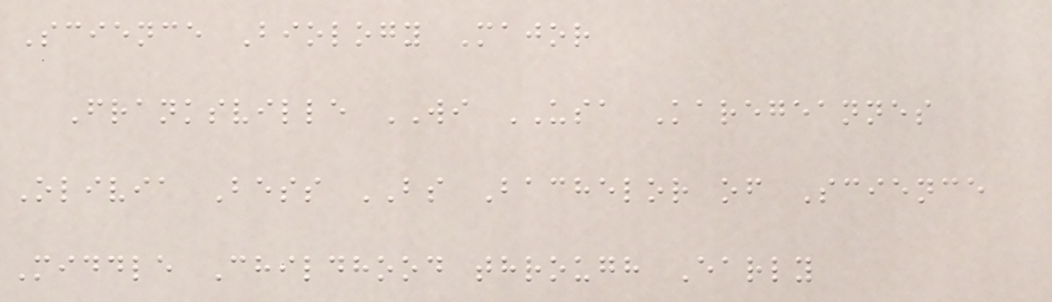Science Biology Major
Franksville WI USA Karegeannes
Olivia Bess BS Bachelor of Science
Middle Childhood through Early
